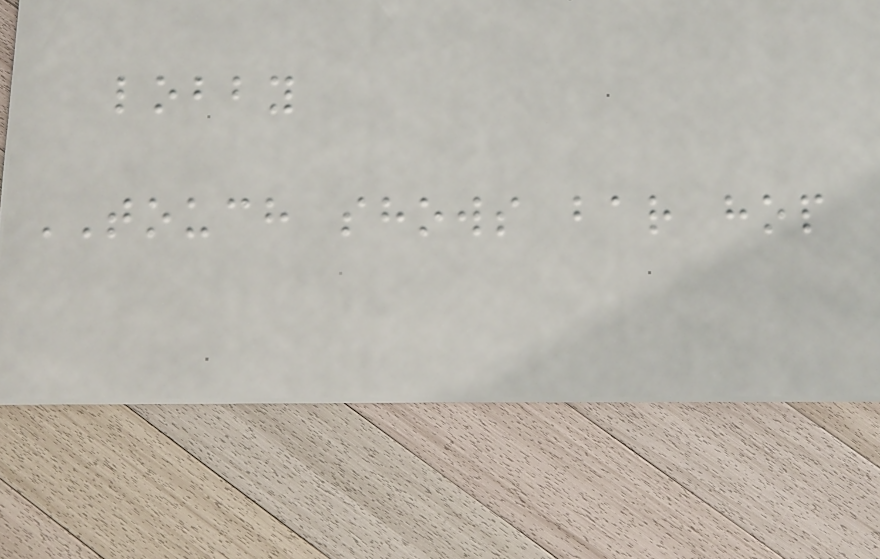lobby
TOUCH shows bar hop
